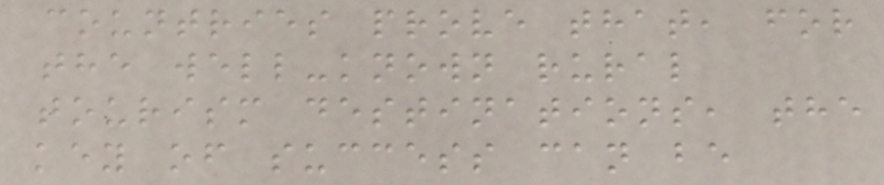countries prove that, for
the well-known rural
tourism destinations, the
key of success can be
